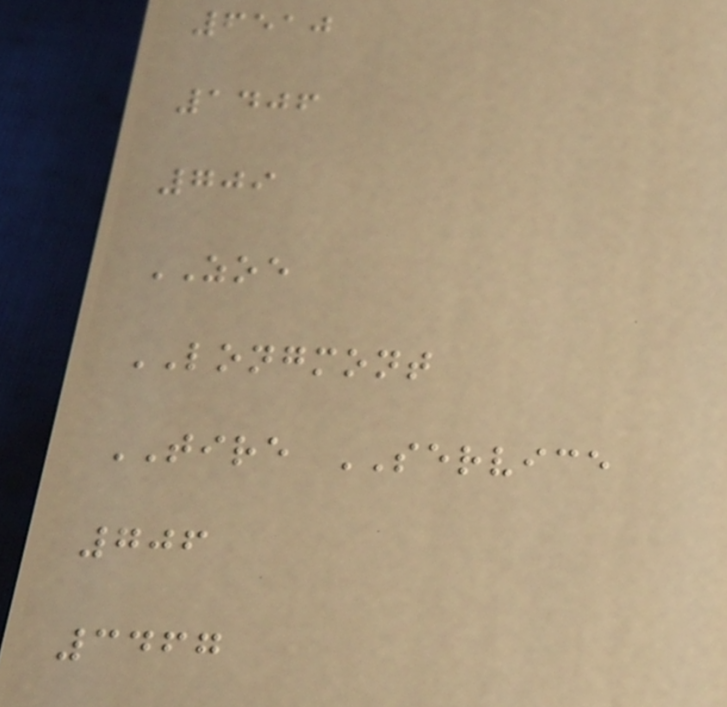6510
1406
709
ZOE
LONGMONT
TIRE SERVICE
706
3467
